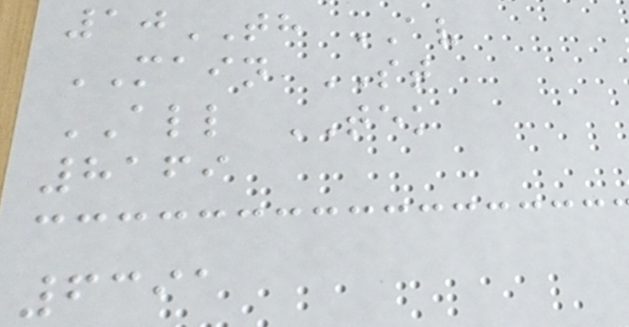10TH AV
MAIN ST
ALL TEK
8169
6391
